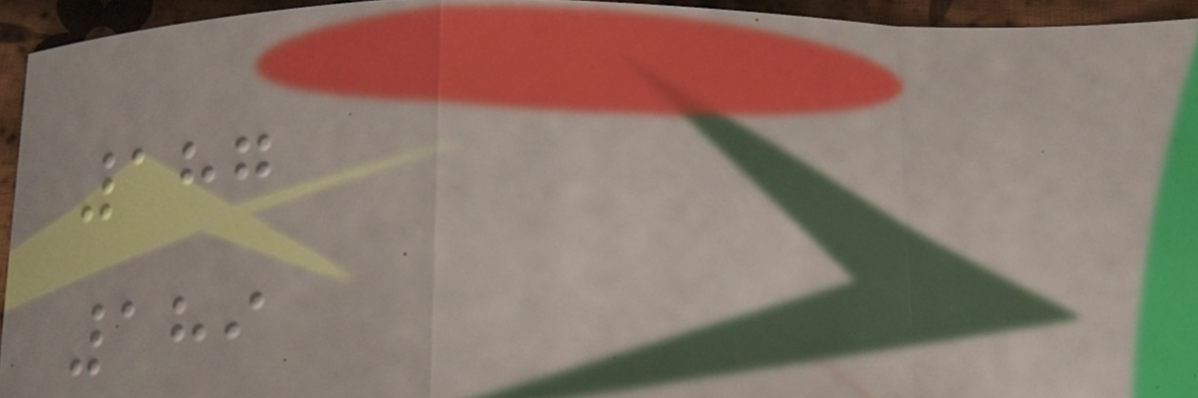187
189
